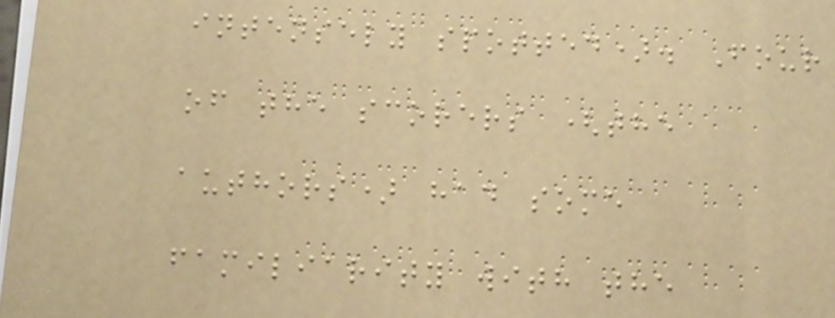intensely spotted). Four
of the scorers (the
authors) had some
familiarity with the
